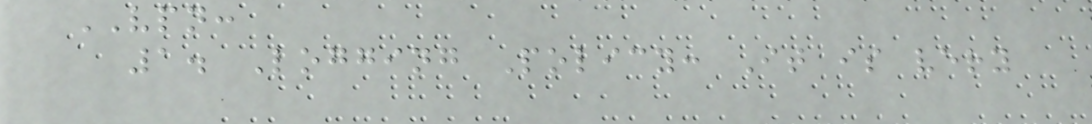VPN:
1. Logging Policy: It is very
